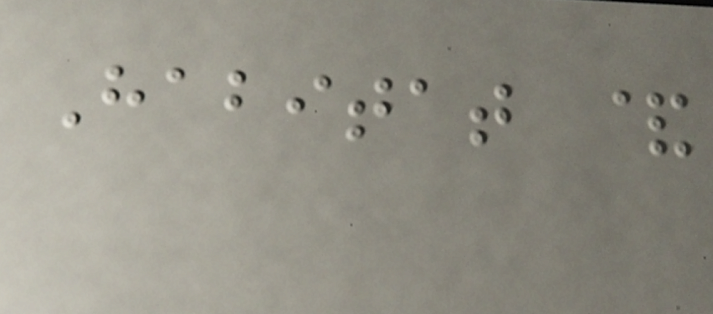Habitat &
